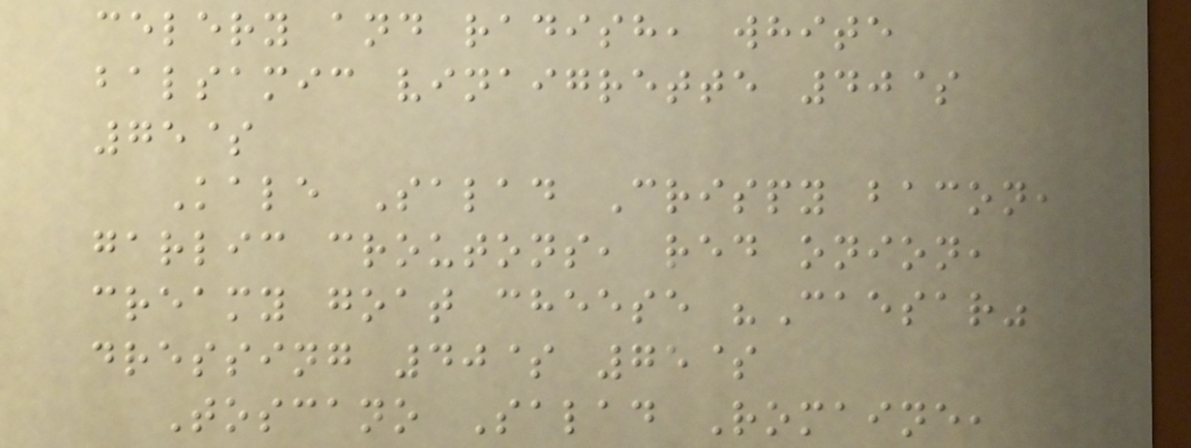celery and radish, white
balsamic vinaigrette 40$
75$
Kale Salad Crispy bacon,
garlic croutons, red onion,
creamy goat cheese "Caesar"
dressing 40$ 75$
Toscano Salad Romaine,
